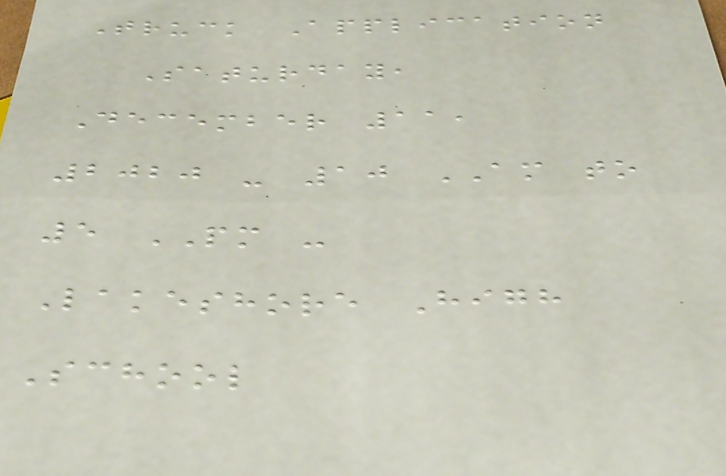Truck Application
Saturday,
December 11,
2020 - 10 AM to
5 PM -
Lakeshore High
School
